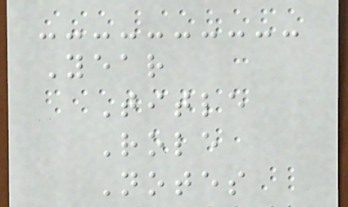Year
Title
Role
Notes
